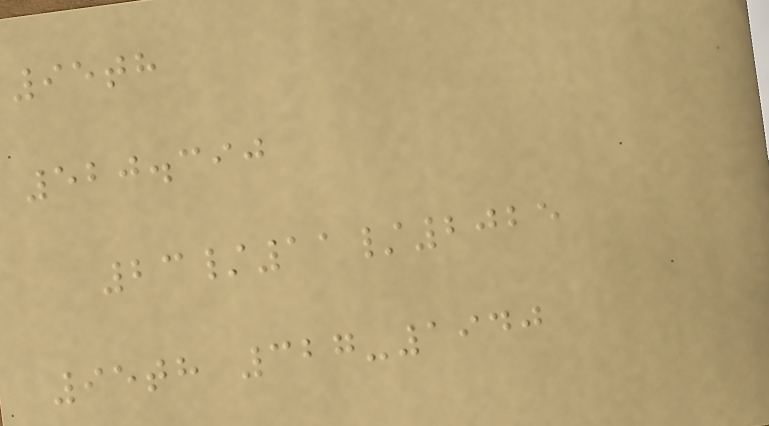95th
520.390
23/11/2025
95th 327-1940
